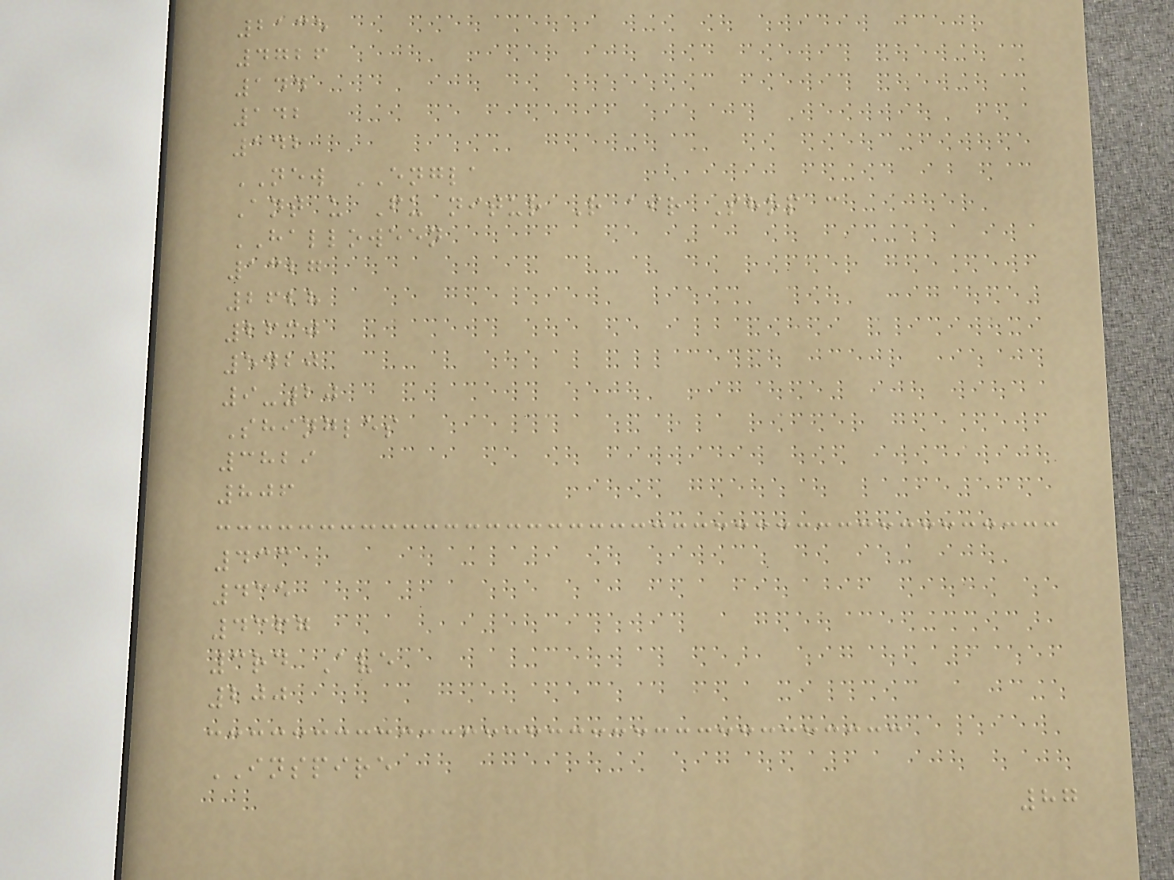2135
4726
144
142
142
NEW ENGLA
Ant u Fu nitur R air Shop c
HALLOWEEN
1327
2628
2630
5420
9-20
Shingles
3829
806
433
435
4367
3rd Ave
200
INSPIRE
87
